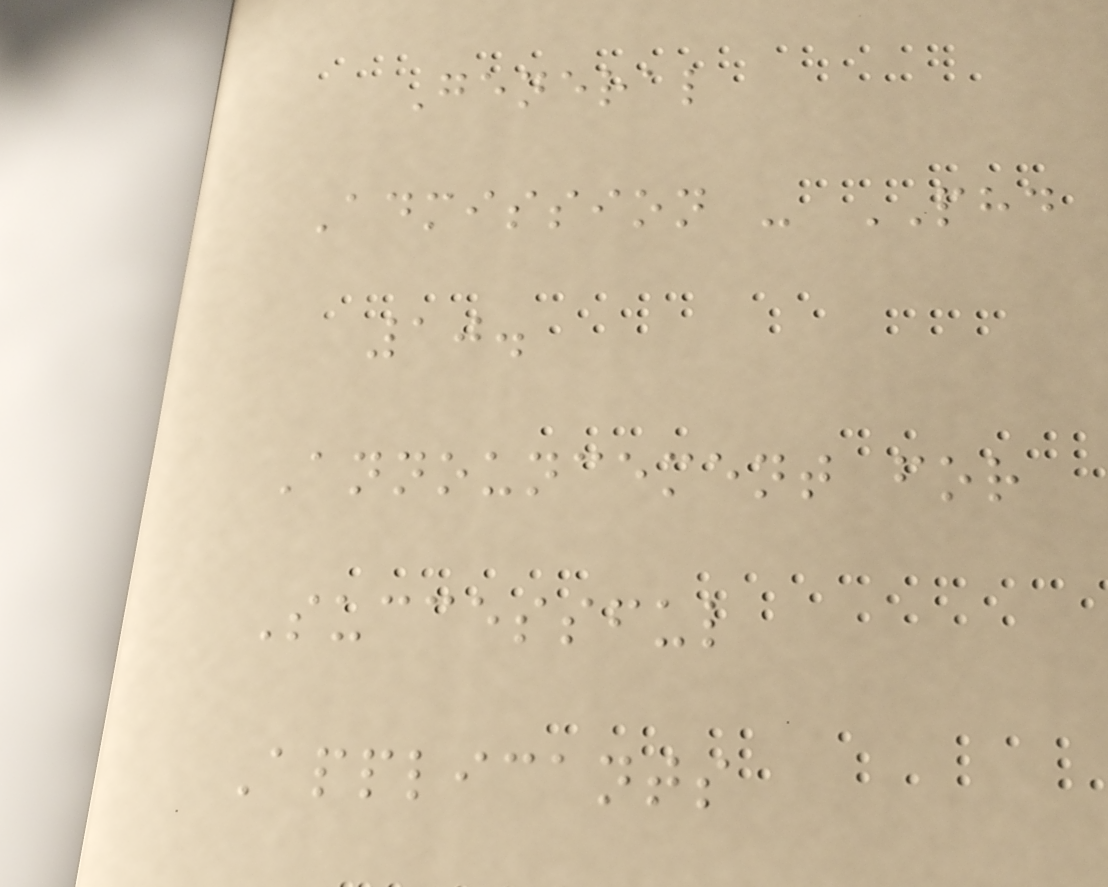General
Admission - PHD
10.
Announcement for
Successful
Applicants
